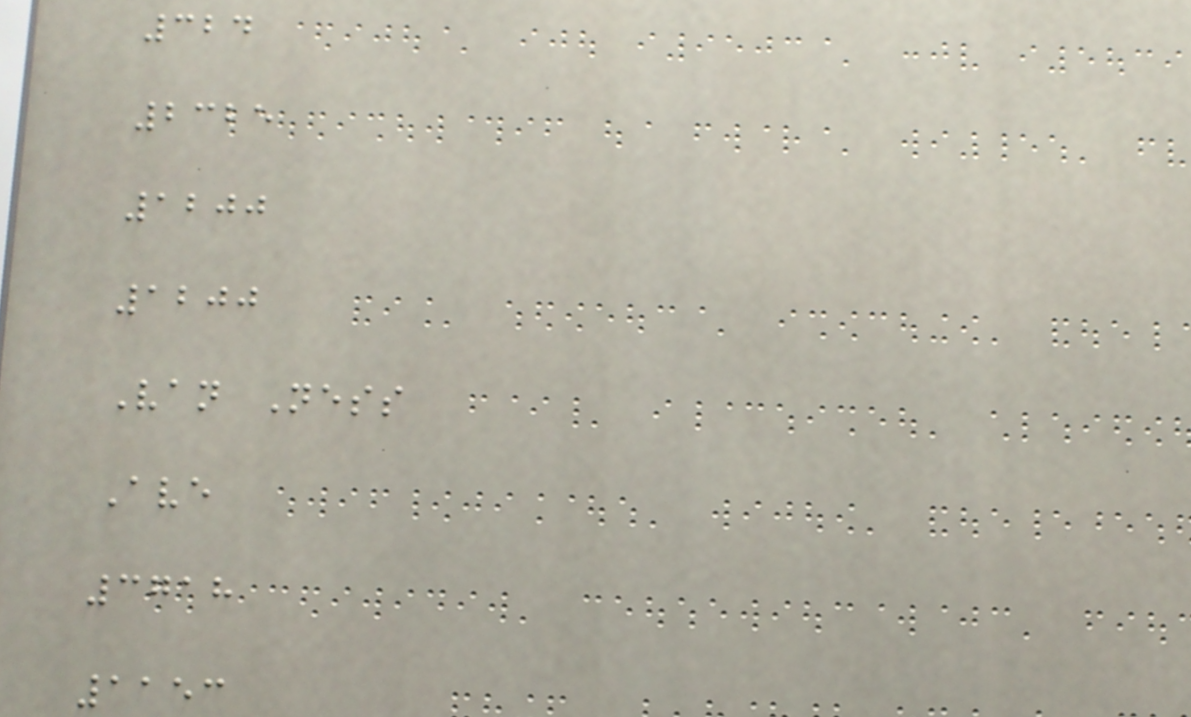324
2325
1200
1200
Van Ness
Ave
3718
1153
